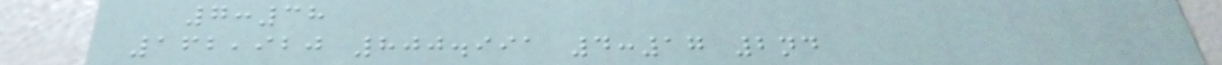7:38
162,920 800.991 4:17 2nd
